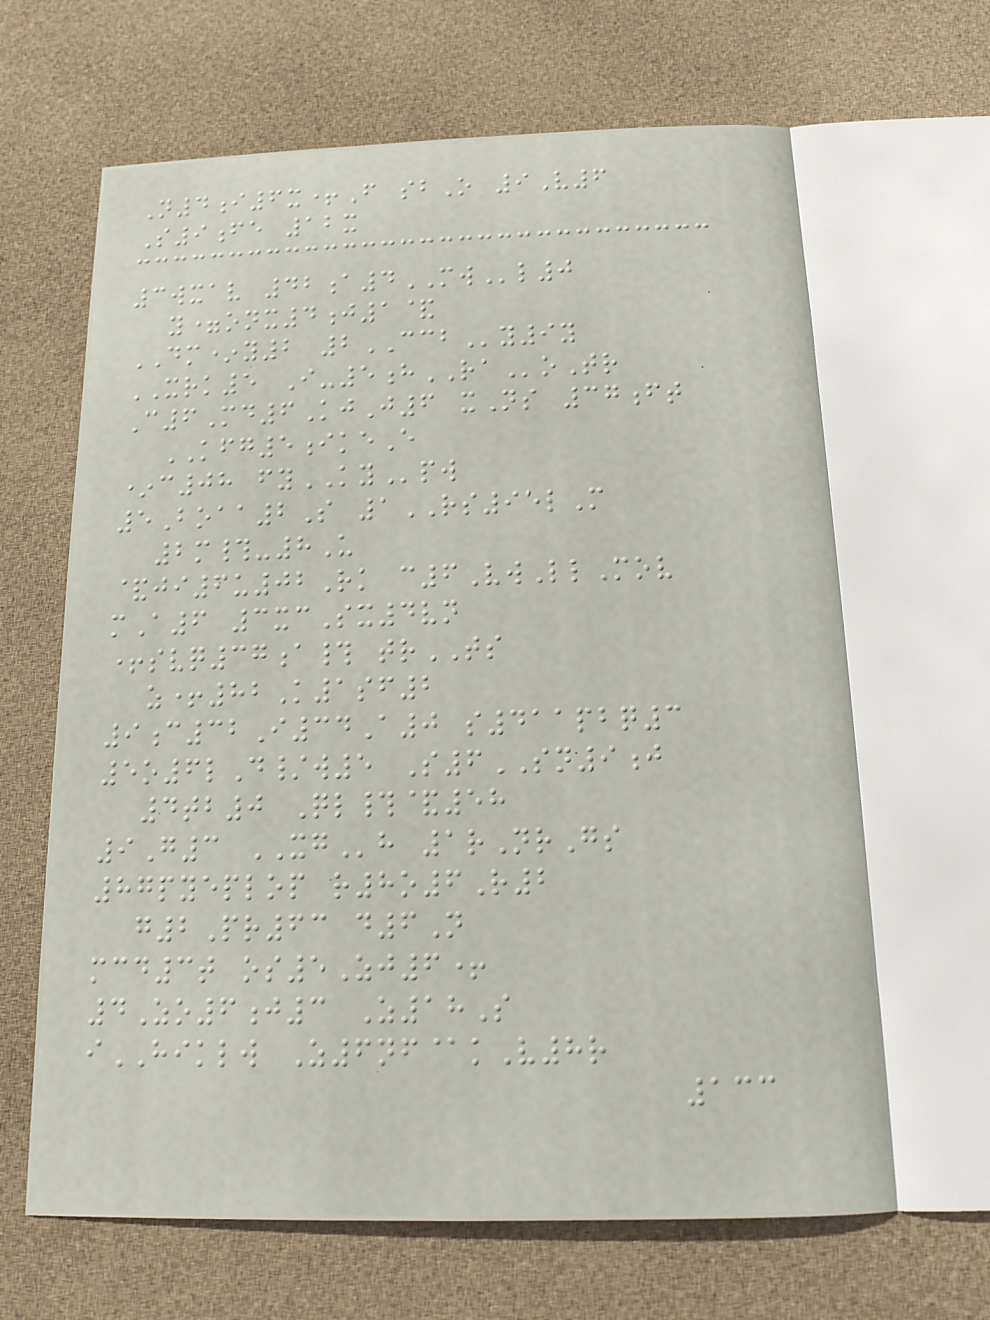N4i6x+F sbO 9V6
S9fe 12x
3wxav 42a4MWl0
y=onx4j1&
DM*y2 2CCBy9y
XRK5 I-5hRAoTr
C6Md6KjJ6 xNs 37ft
KFG5ikeE
*c08 fyKYpw
5Boaa2S 1RS95lM
2m#-8U
&ji6u02Rk c6VwLlMov
mA6 3xcSx4vn
+svq37a# trTS
z+82K1sf2
9c32I34A0 s411pbq3
5o6lD/w5 S6SN9j
4tb0 Ql#&58
9G3 XGh 1rNrGs
87pyeplop r8o6R2
g2Pr63 d6N
mcd3t os5Zj6+
4Zo6j3 Z18S
iHIKLW Z6nf@kV8r
133
